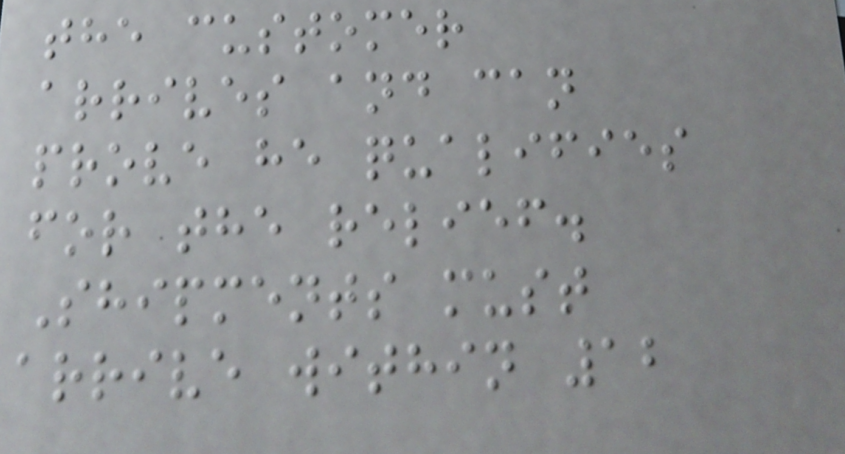the customer
arrives and can
prove he qualifies
for the relief.
Shipments must
arrive within 12
